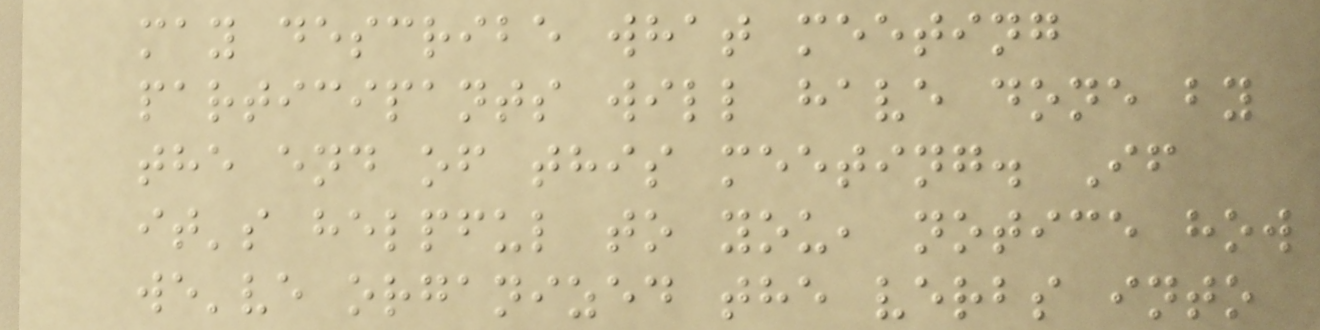may describe what meeting
participants will have done by
the end of this meeting. If
it's helpful to you, notice how
we've organized the verbs into
